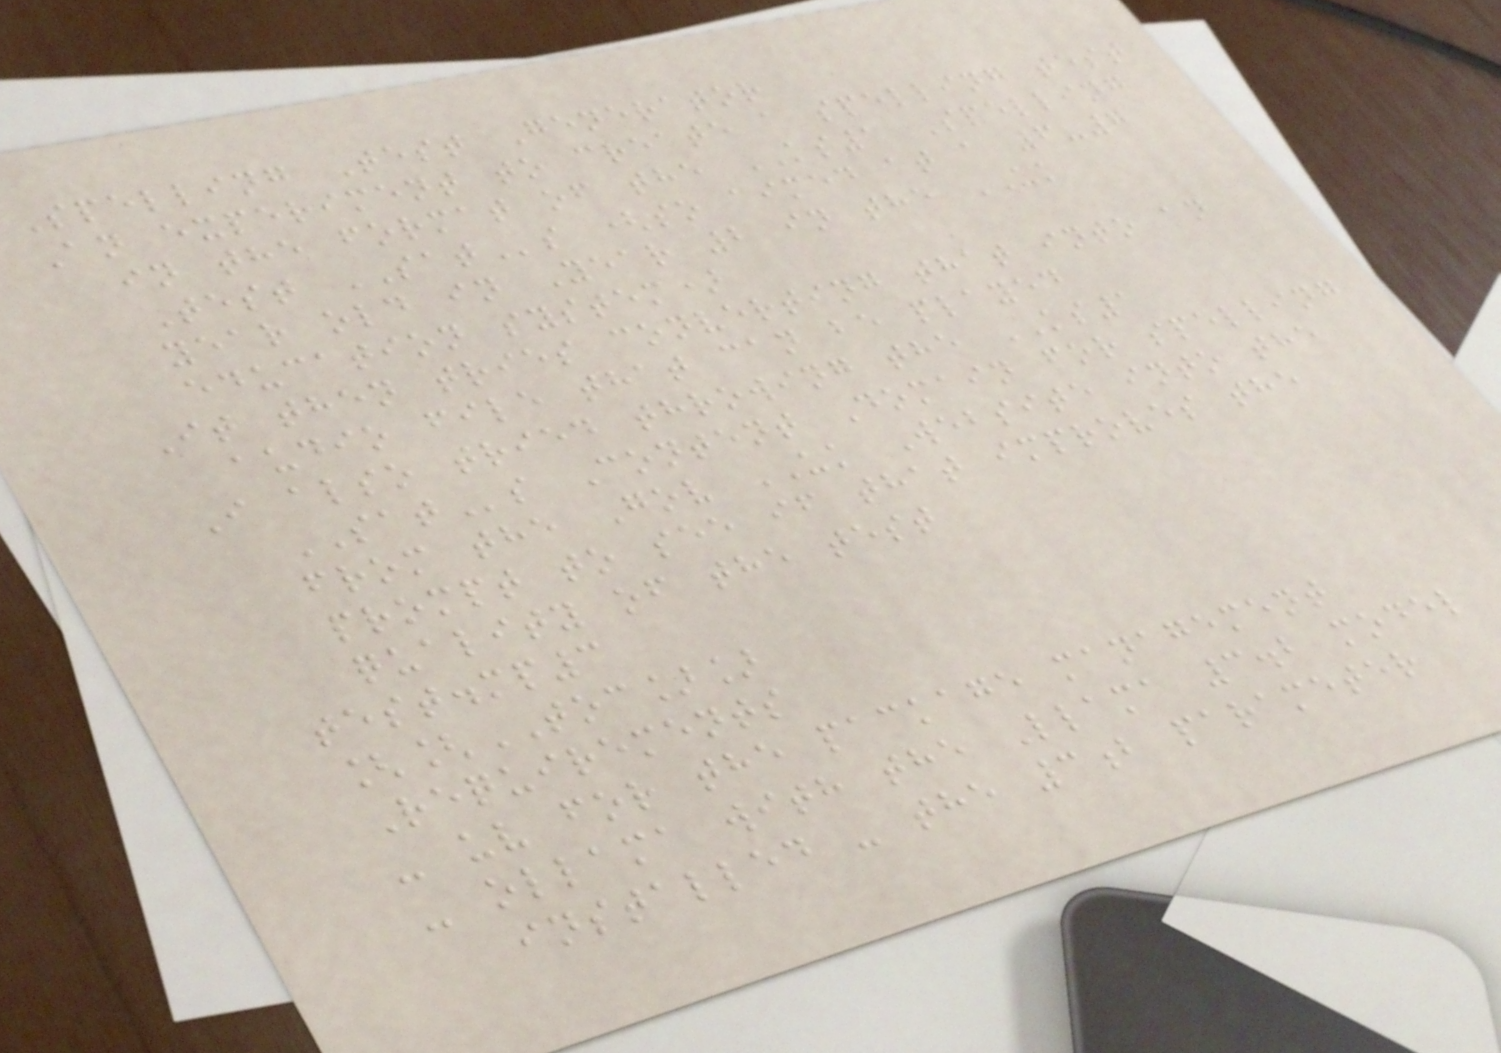Spelling Test Generator
An experiment to create a spelling test
in the format of the KS1 Spelling
Test SATs (so aimed at a 6-7
year old in Year 2 in the UK
education system)
It then tries converting that into an
audio file that can be played
I also tried throwing the KS1
SATs Content Domain for spelling
from the Gov UK Website into the
prompt to see if that improves the
quality of the test
test.mp3
[[TOC]]
Requirements
- uv for the package management
- ollama with the Llama 3.2 model
installed - the 3b parameter
